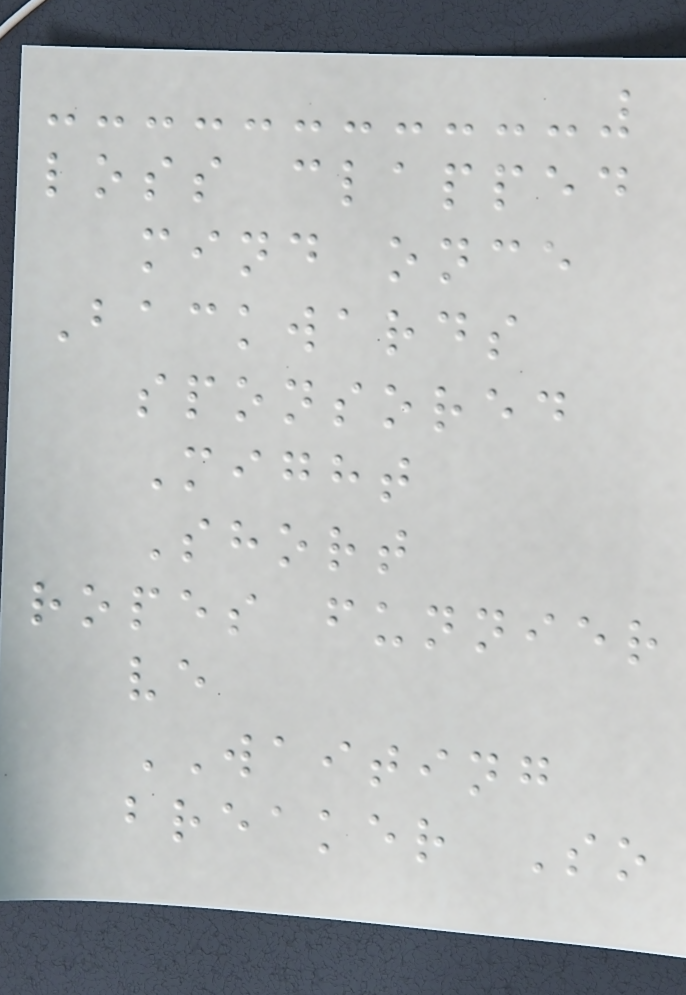loss clapped
mind once
Backwards
sponsored
Might
Short
ropes funnier
ve
WAITING
breaker So
